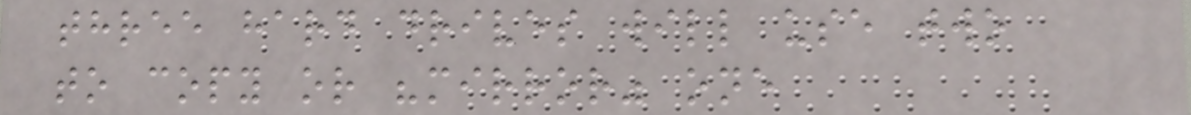three hard drives will use two
to copy or "mirror" one
